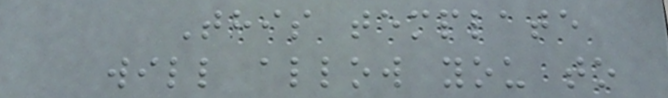This template
will allow you to
